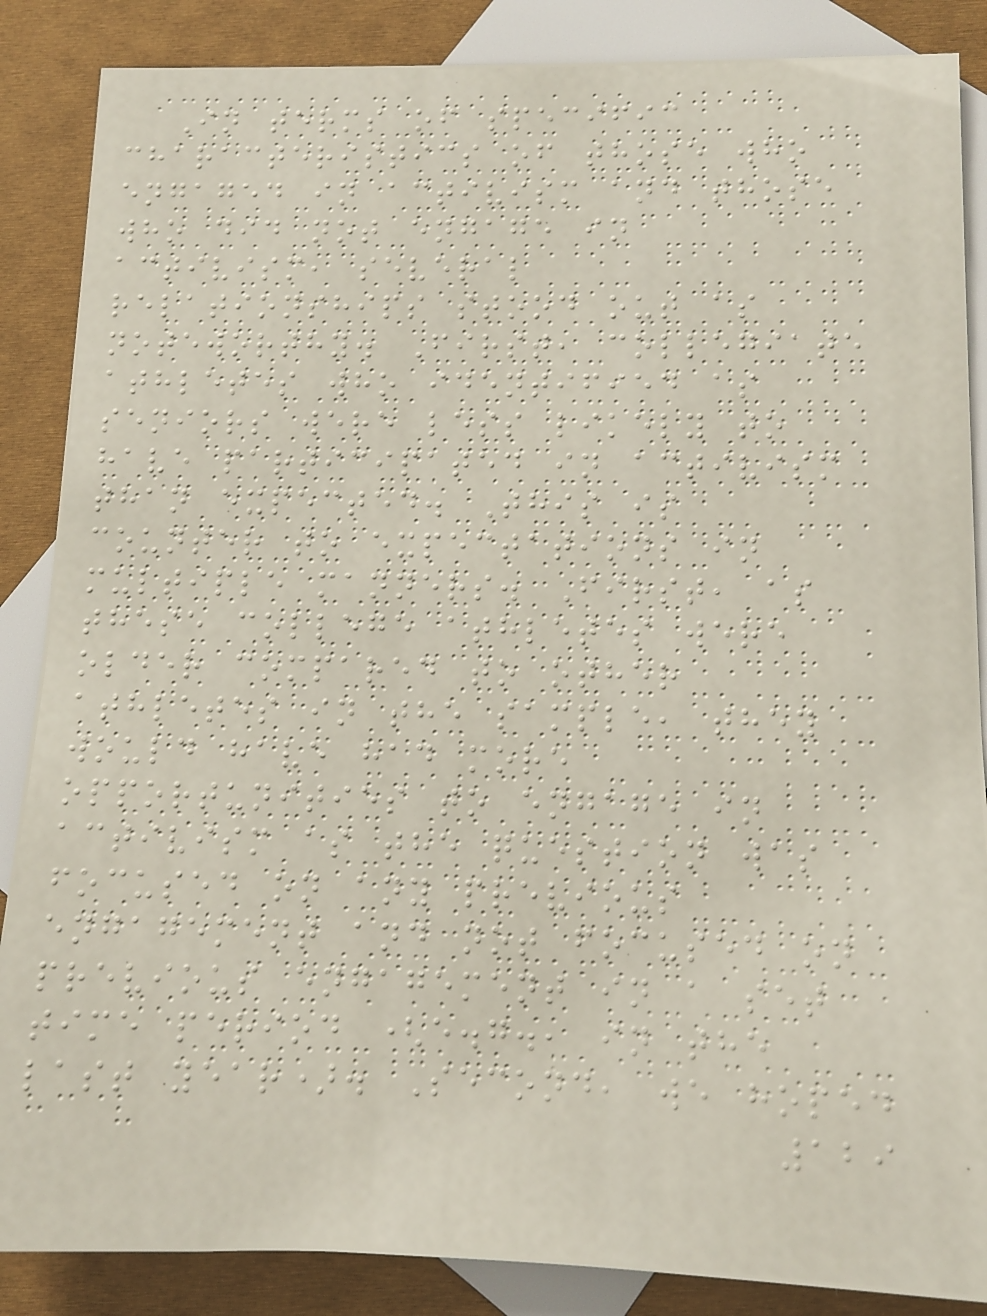In terms of specific
characteristics of those who
engaged in activism and those
who did not engage in
activism, several
relationships stood out as
noteworthy. First, collegiate
athletes who identified as
seniors were less likely to
have participated in activism
than expected. This is
counter to expectations in
multiple manners. First, as
these college athletes were
older compared to other
athletes in the sample, they
would have had more
opportunities to engage in
activism as the question was
focused on any previous
engagement and not focused on
previous engagement in a set
time period (e.g., in the
last year). Second, we hoped
129
